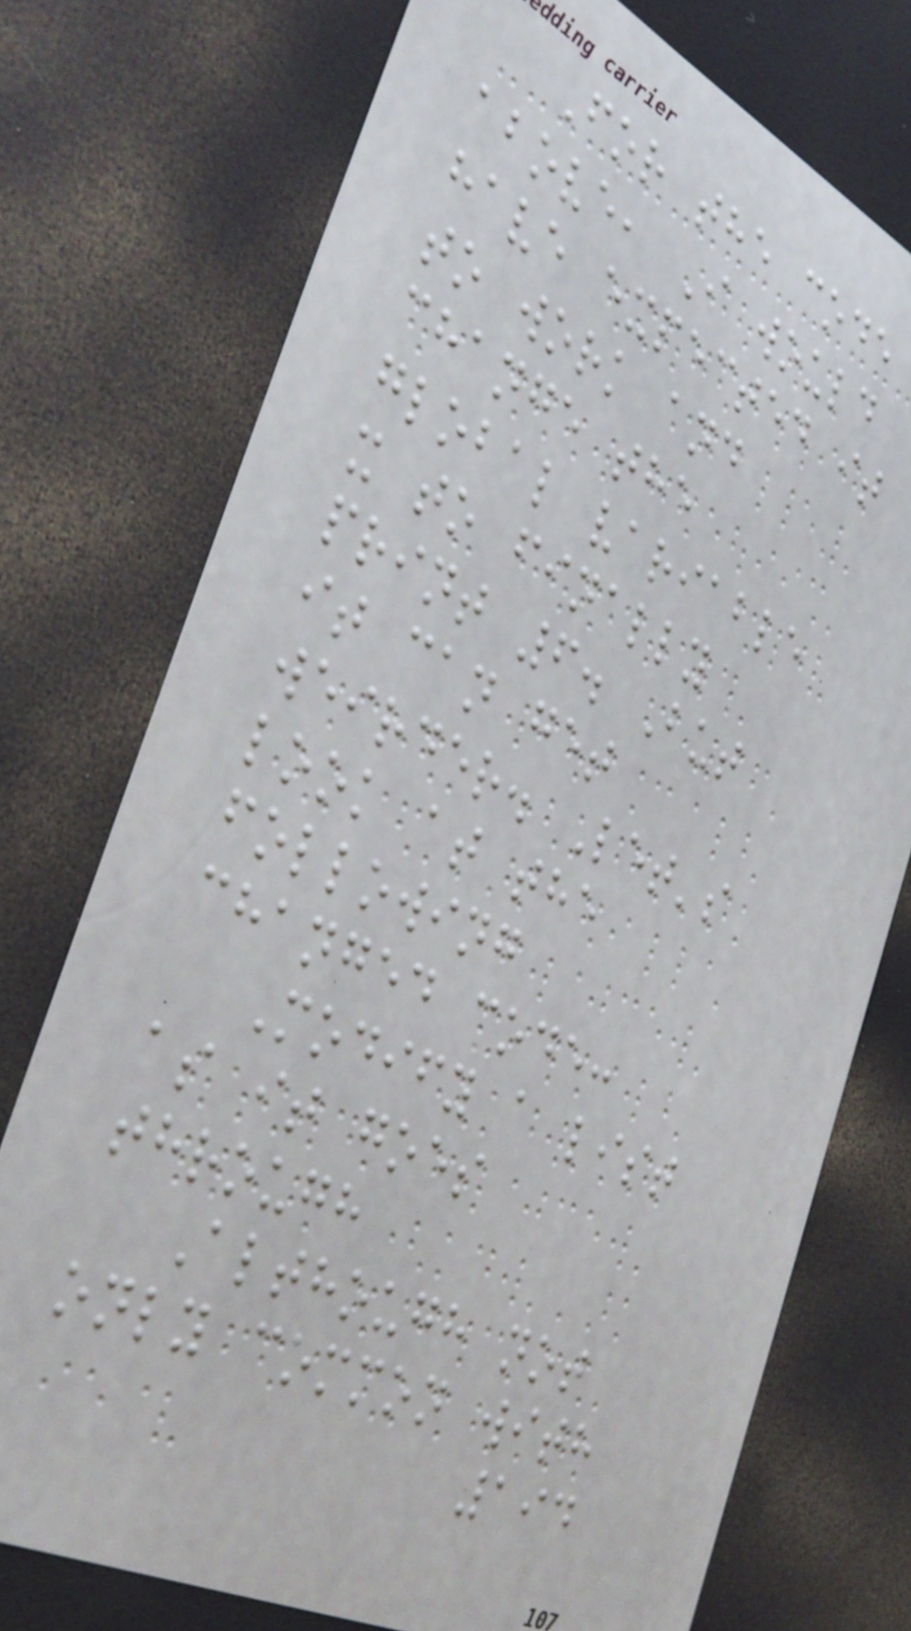For the code
above, I would
have expected it
to work and
change the
global variable
x to finally
print 6. But
it can get
weirder. Let's
look at the
following
changed code:
Modify a list
as it goes
through
Although not
only common with
194
